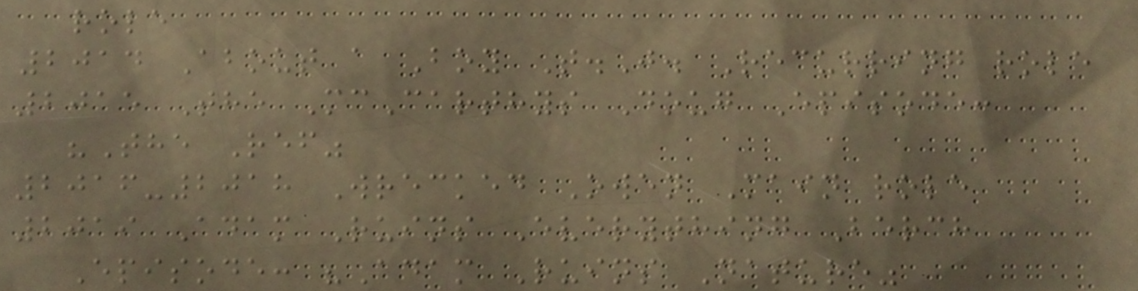role
2014 About a Boy T.J. Recurring role
2015 The McCarthys Doug Episode:
"The Ref"
2016-2018 Wrecked Owen Main role
2019 Adam Ruins Everything Berch
Episode: "Adam Ruins Nature"
